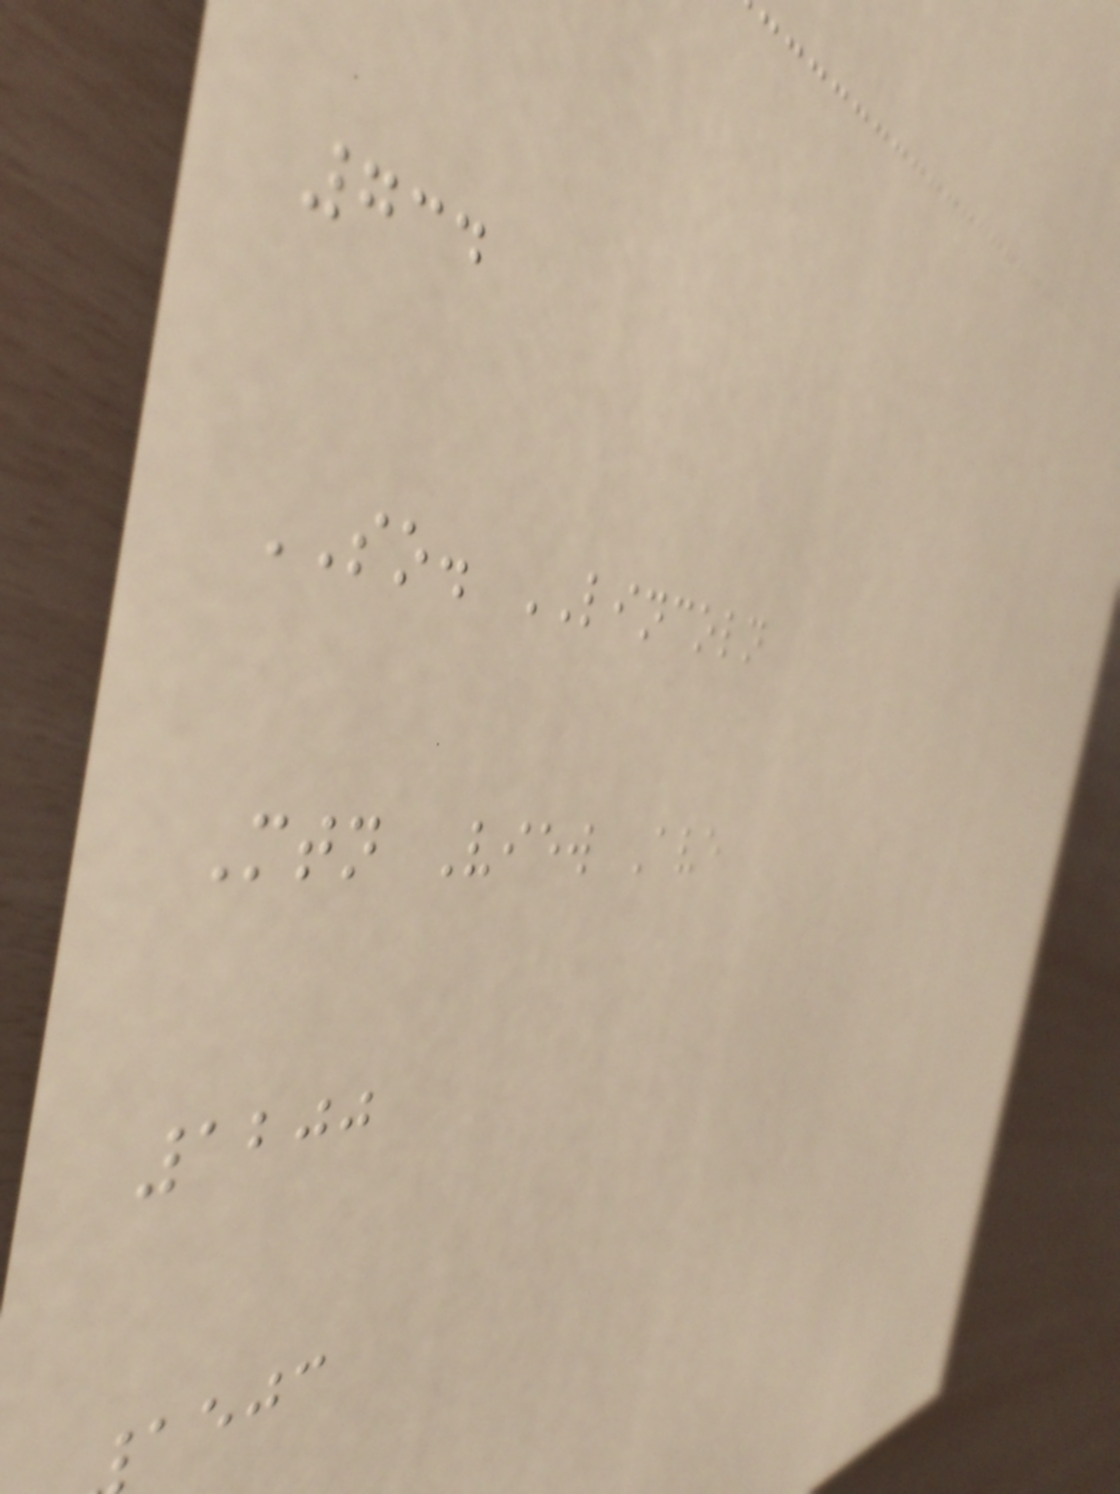734
SO. LINCOLN
Mtn View Ave
1200
aejc
